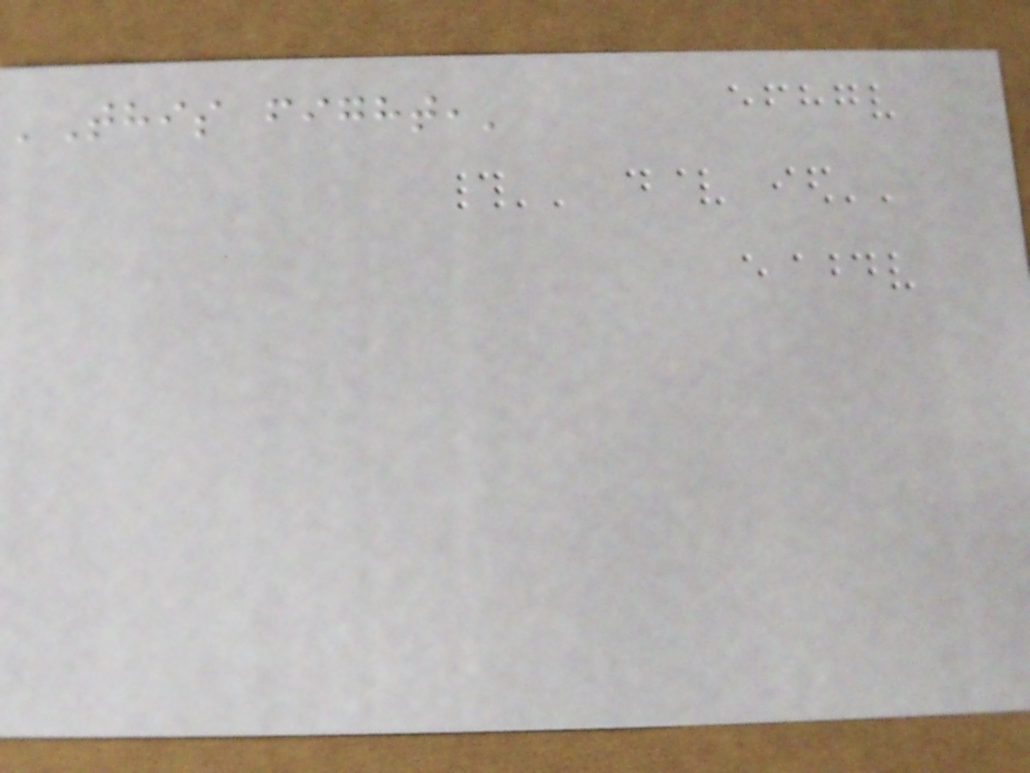'This fight,'
